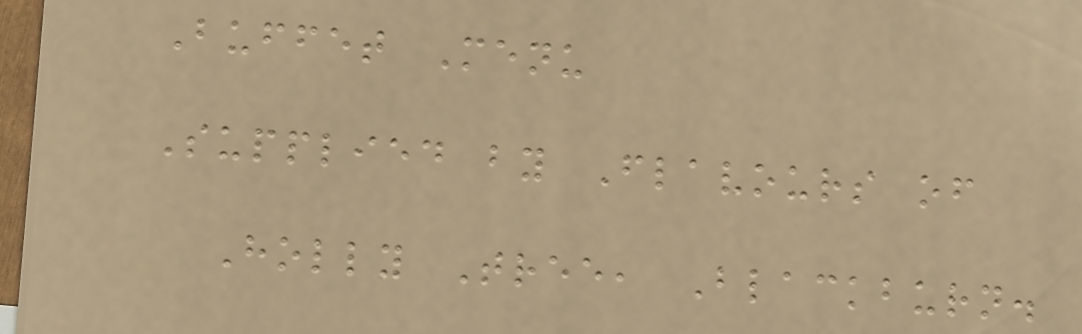Buffet Menu
Supplied by Flavours of
Holly Tree, Blackburn.
